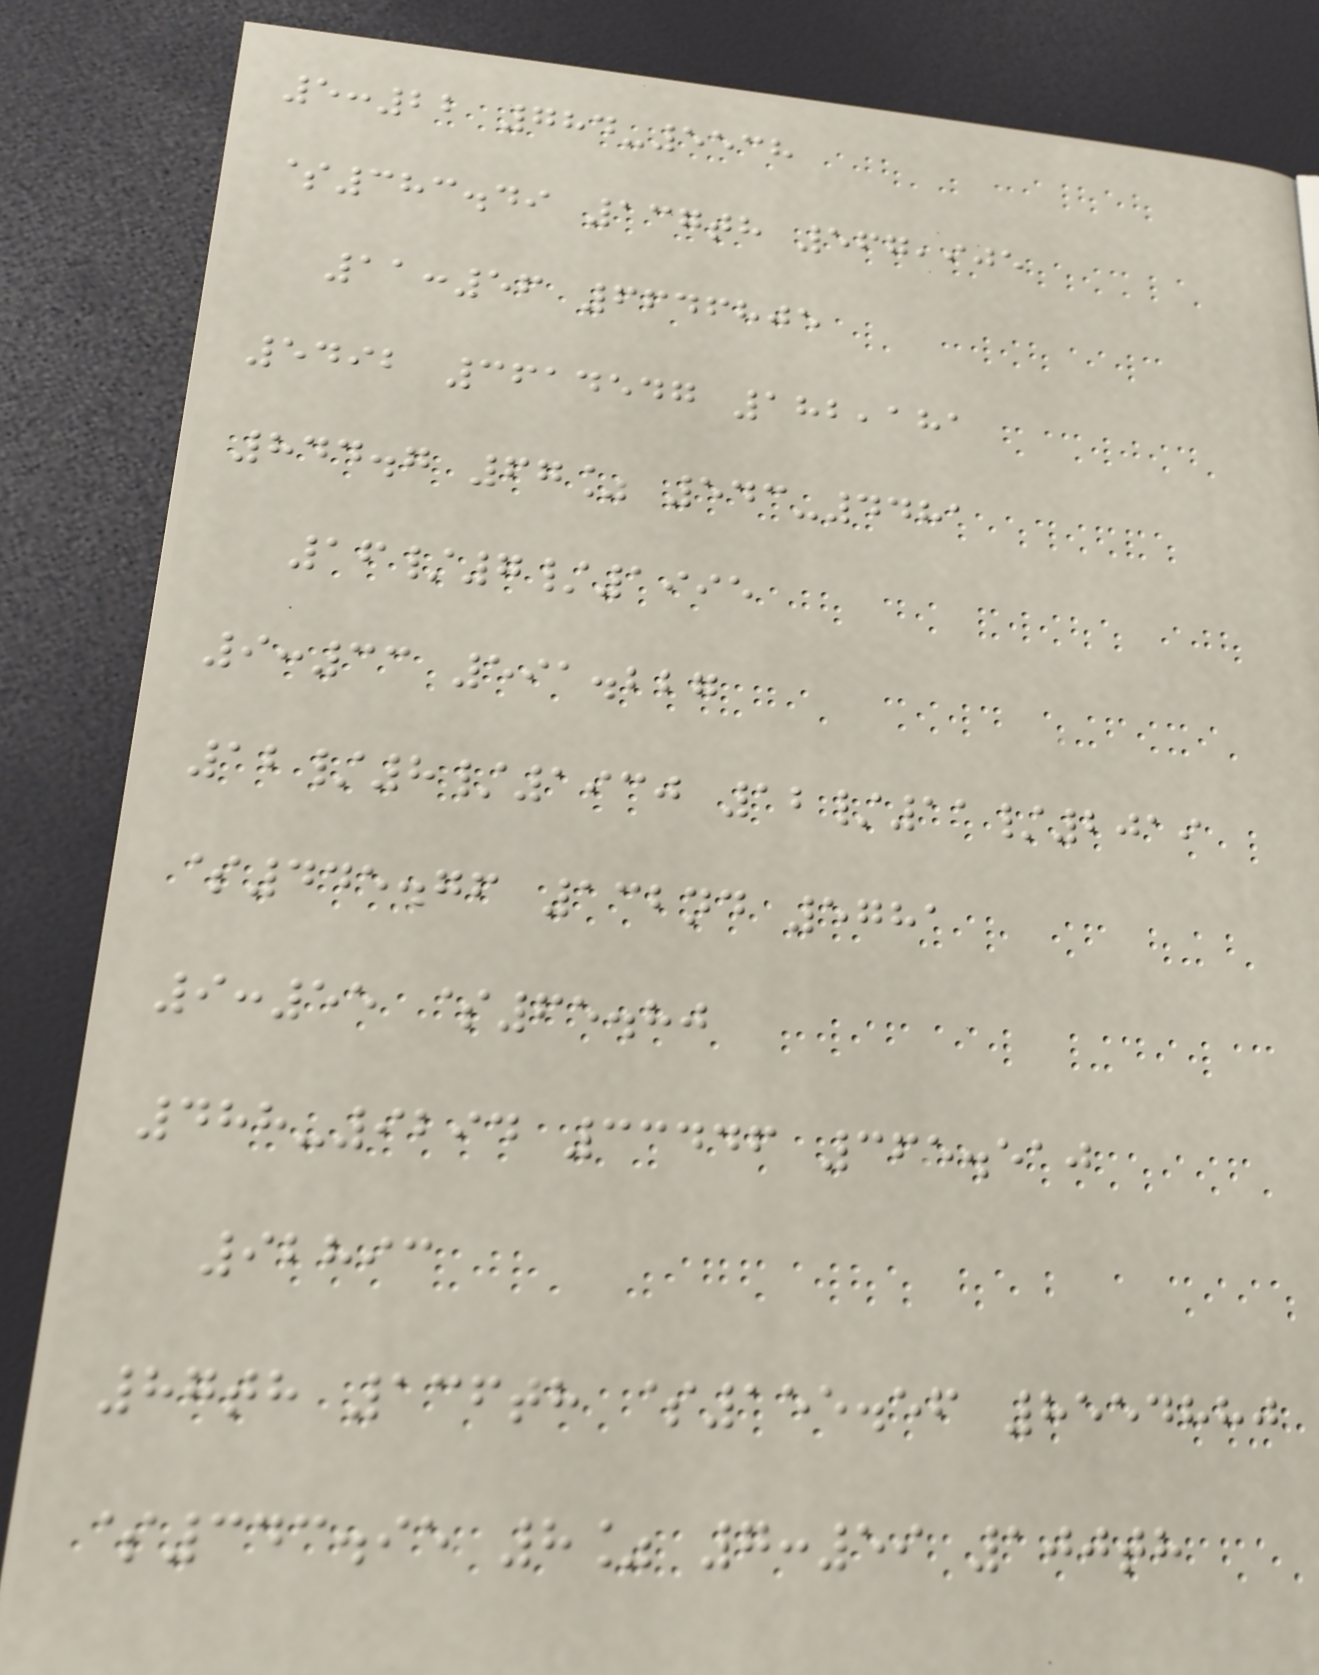5:22 784-5538
$383.49 137th 567,905
11:56 6646805
5492 3614547 182,181
844.7 67% 543-4481
16/7/1995
9:33 591.227
12/8/1930 12/11/2019
$445.76 132nd 5781
9:55 $65.80
488-9294 33446 365.510
92893
87th 136th $155.56 8554880
$343.95 8% 7:59 100th
